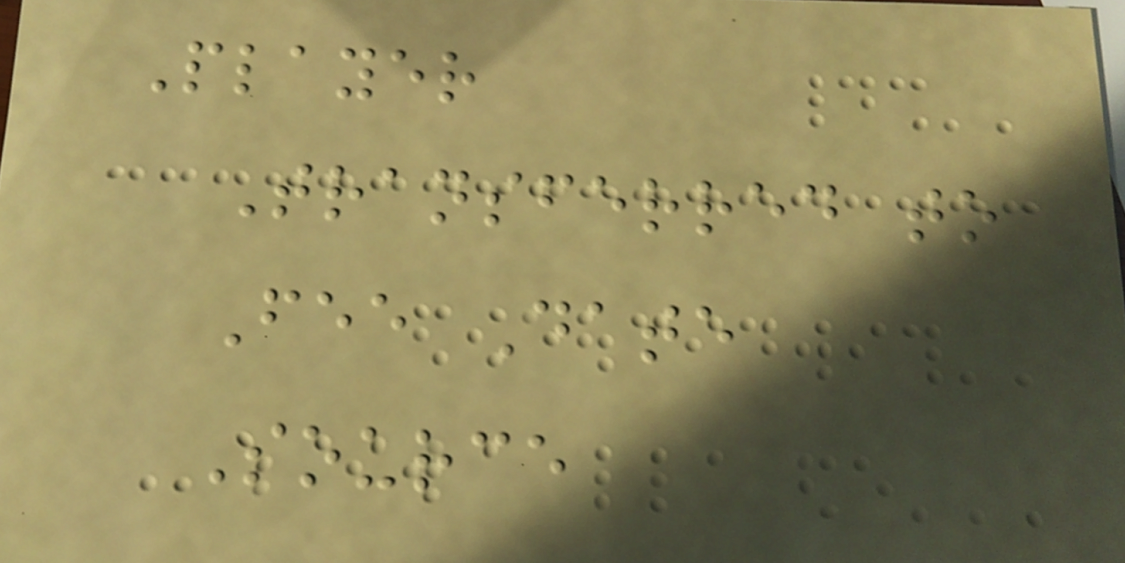Player
Transferred to
Fee Date
Source
